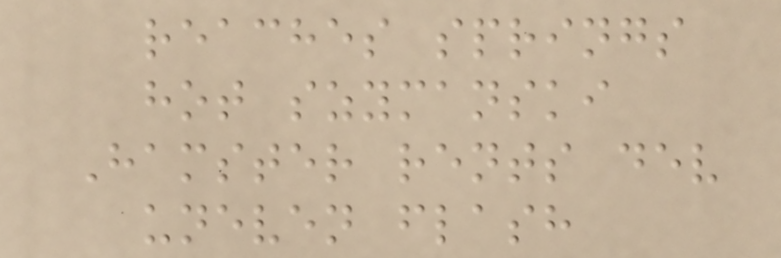reaches springs
hot szymanski
Hamster rents dev
uneven flash
